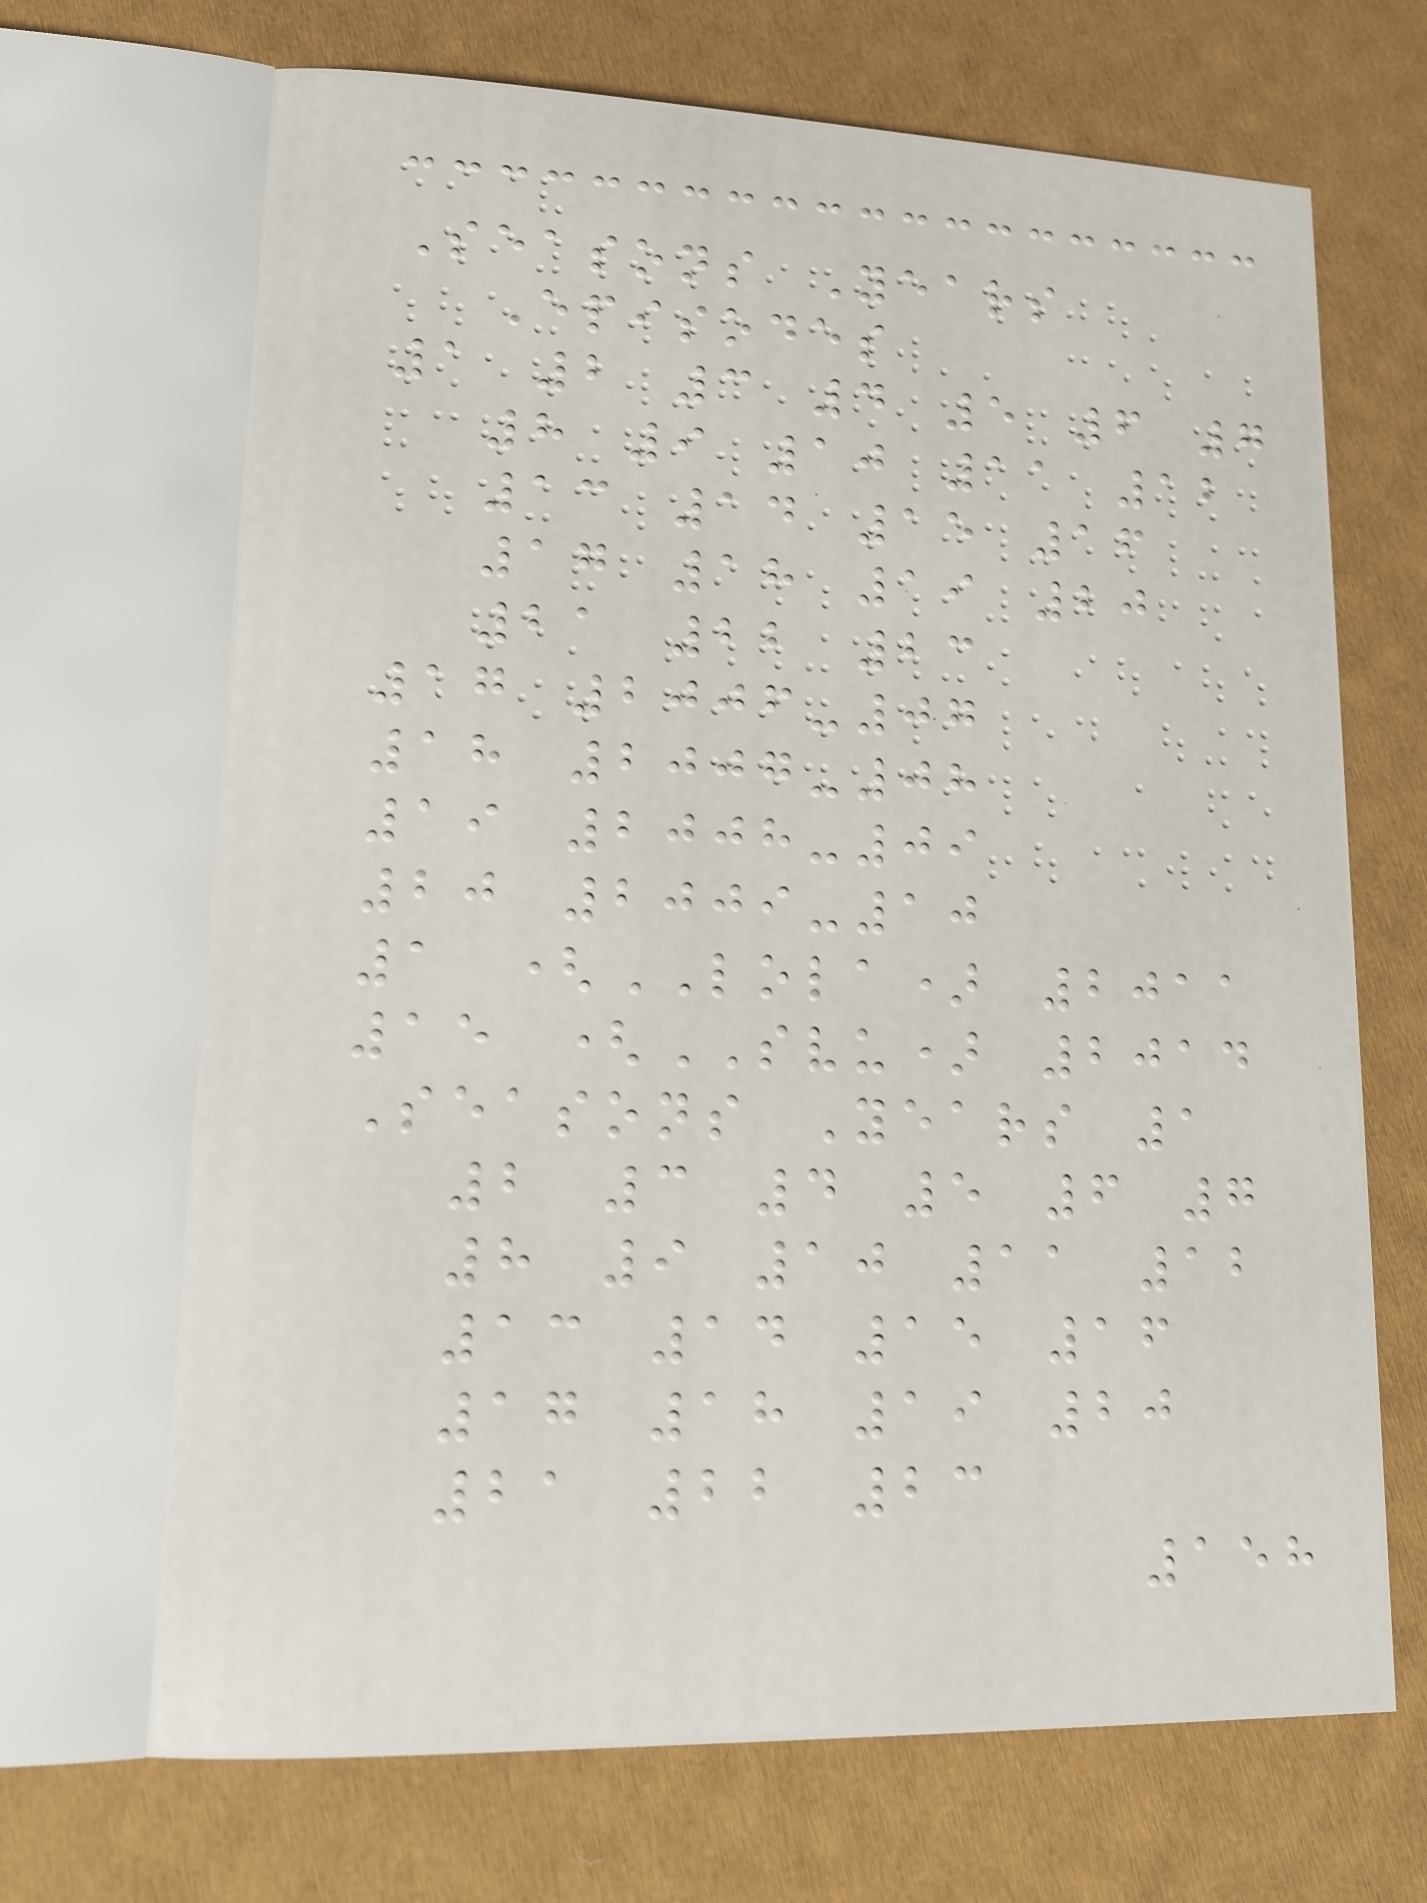Seasons Years
Episodes
1 2 3 4 5 6 7
8 9 10 11 12
13 14 15 16
17 18 19 20
21 22 23
17 2006-07
18 2007-08
19 2008-09
20 2009-10
1 (LOLA) 2011
15 (SVU) 2014
Seasons Years 1
2 3 4 5 6 7
8 9 10 11 12
13 14 15 16
17 18 19 20
21 22 23
158
